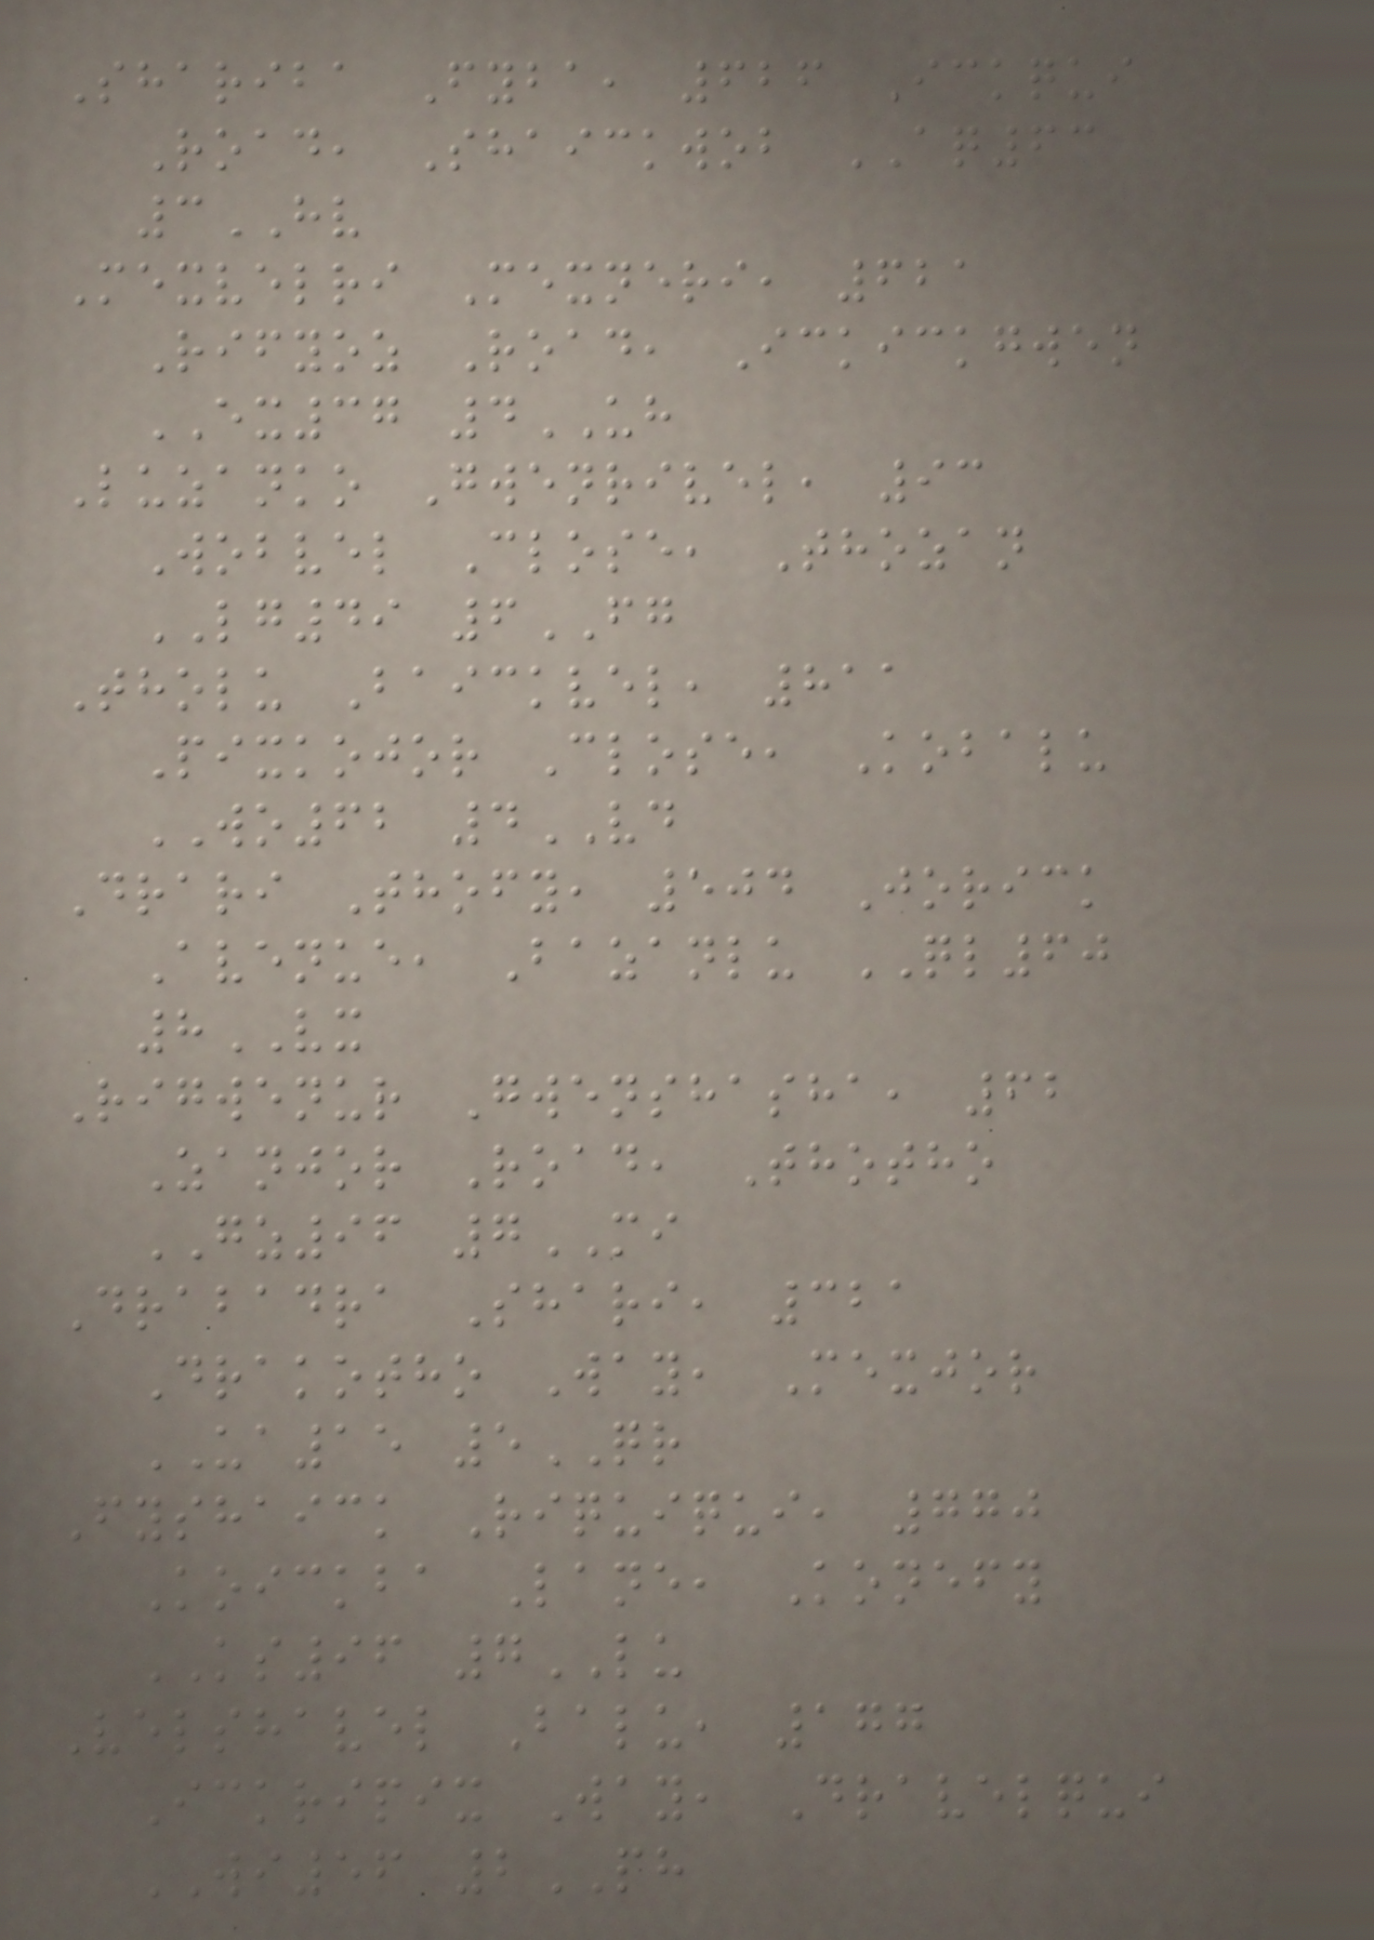Shariba Fyba, 626 Ickqui
Road, Shaickwob AQ63
3HV
Mexvelri Mexneri, 621
Rifyoz Road, Ickickgwen
EX37 4UH
Luzanko Gwenrivel, 93
Wobvel Close, Thozan
LG49 6FG
Tholu Baickvel, 811
Pixkojor Close, Kobalu
WO62 4VD
Drari Thofy, 504 Jorick
Avenue, Bazanlu QL60
8VX
Rigwenur Gwenshasha, 62
Zanjor Road, Thotho
GZ96 7MI
Drabadra Shari, 321
Drakotho Way, Mexjor
UA15 5QR
Fyshaick Riquiqui, 770
Koickba Lane, Konefy
KS96 7LU
Velshavel Balu, 177
Ickripix Way, Dravelqui
WI56 2PH
